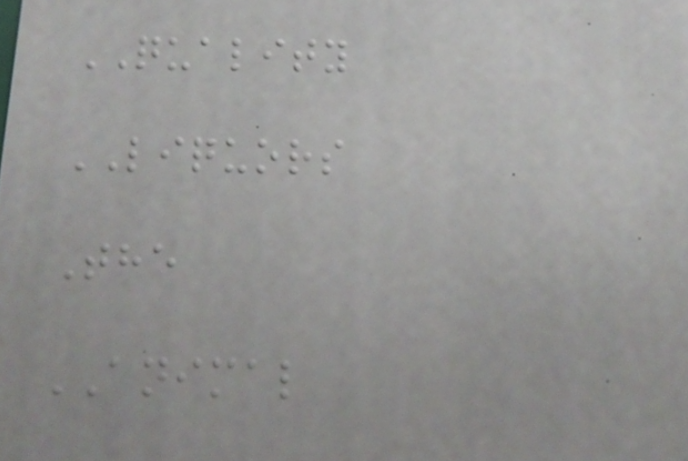QUALITY
LIQUORS
The
ANIMAL
